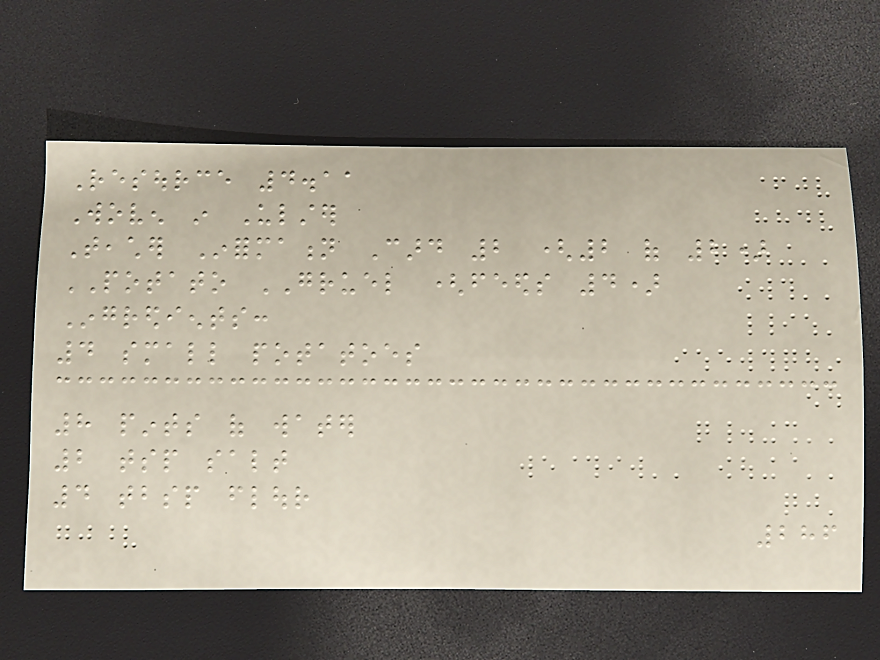Resource 4.11
Woven in Ulster
Teacher Information Card 2 (2 of 2)
POTATO GRUEL (feeds 4)
Ingredients:
4 small potatoes
8 pints of water
2 tsp salt
4 tbsp flour
286
